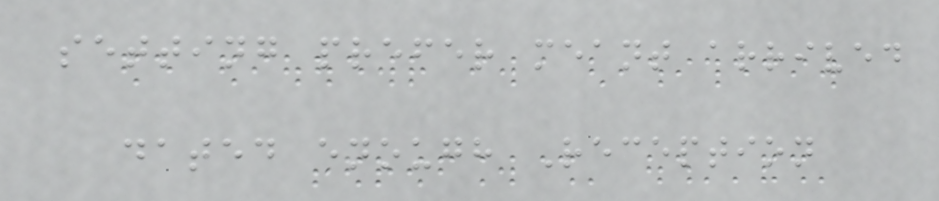setting prefer meant arrived
dated enough Reception
